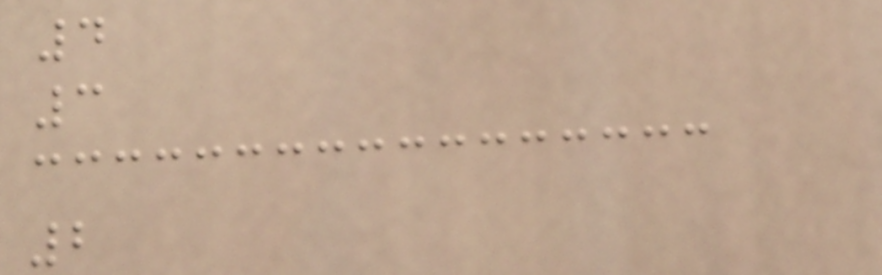4
3
2
